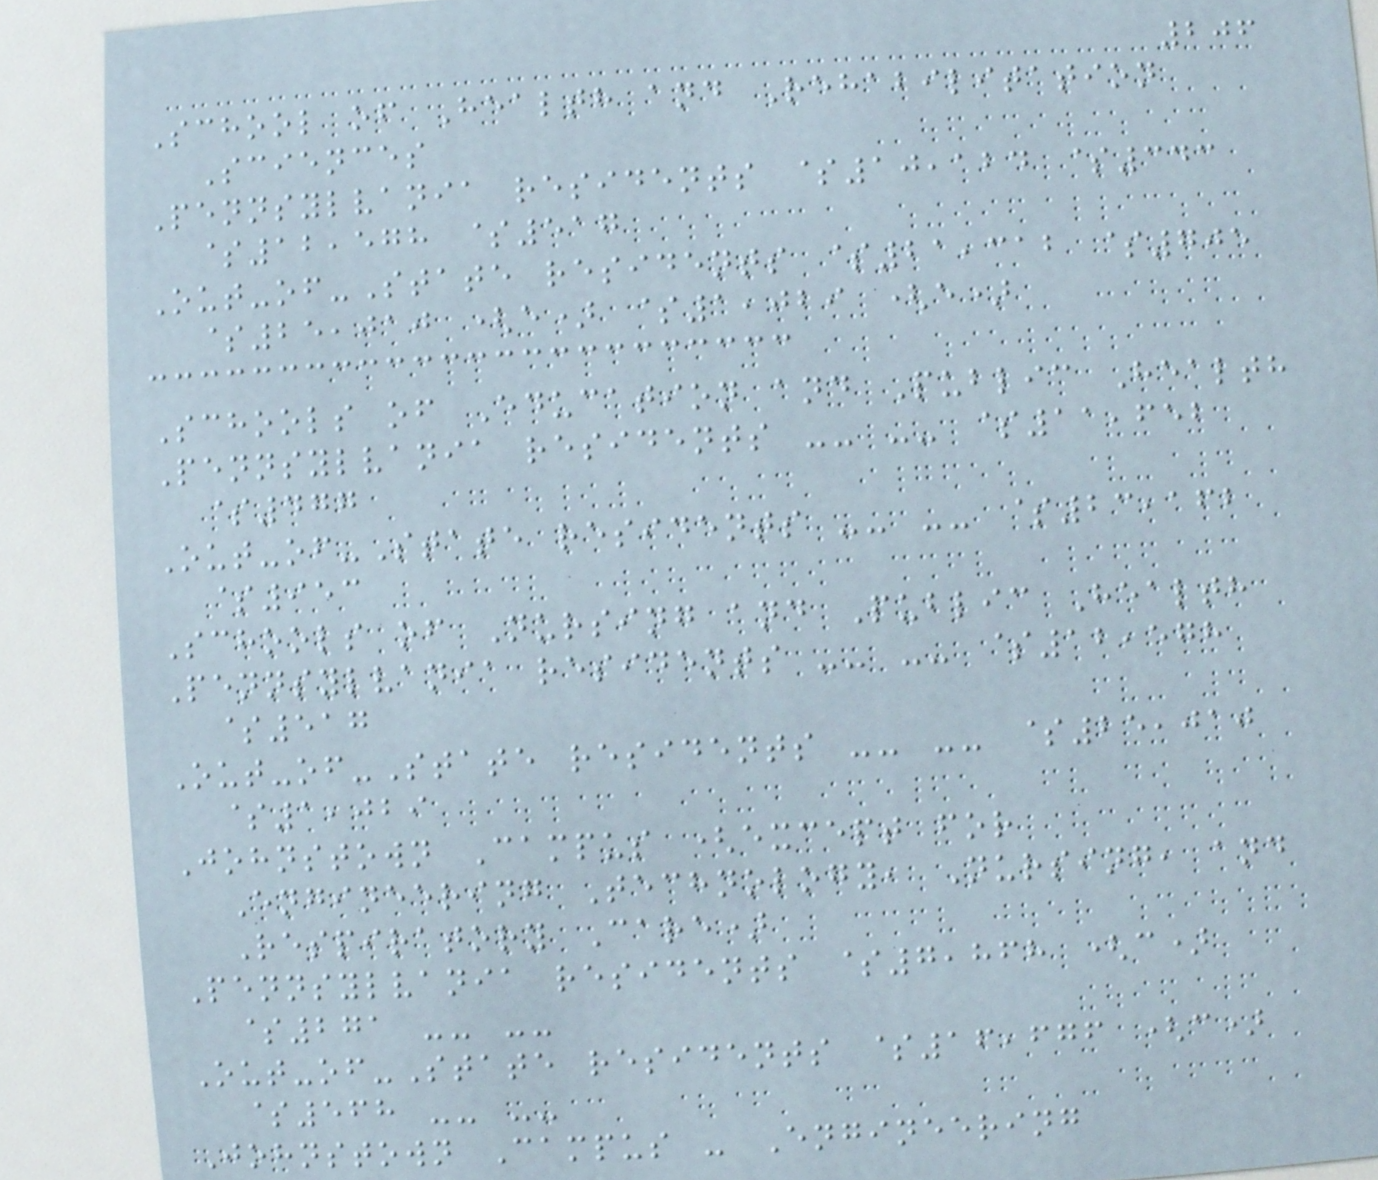206
School of Health and Rehabilitation
Sciences
Pennsylvania residents $10,124 $343
$12,578 $517
Out-of-State residents $21,312 $705
$25,010 (e) $1,029 (e)
Schools of Education and Public Health
Pennsylvania residents -- -- $11,652
$477
Out-of-State residents -- -- $23,162
$953
Schools of Nursing and Public Health
Pennsylvania residents -- -- $12,578
$517
Out-of-State residents -- -- $25,010
$1,029
Johnstown Campus (except for
Engineering Technology, Nursing, and
Respiratory Care)
Pennsylvania residents $7,868 (c)
$271 -- --
Out-of-State residents $16,676 (c)
$568 -- --
Johnstown Campus - Engineering
